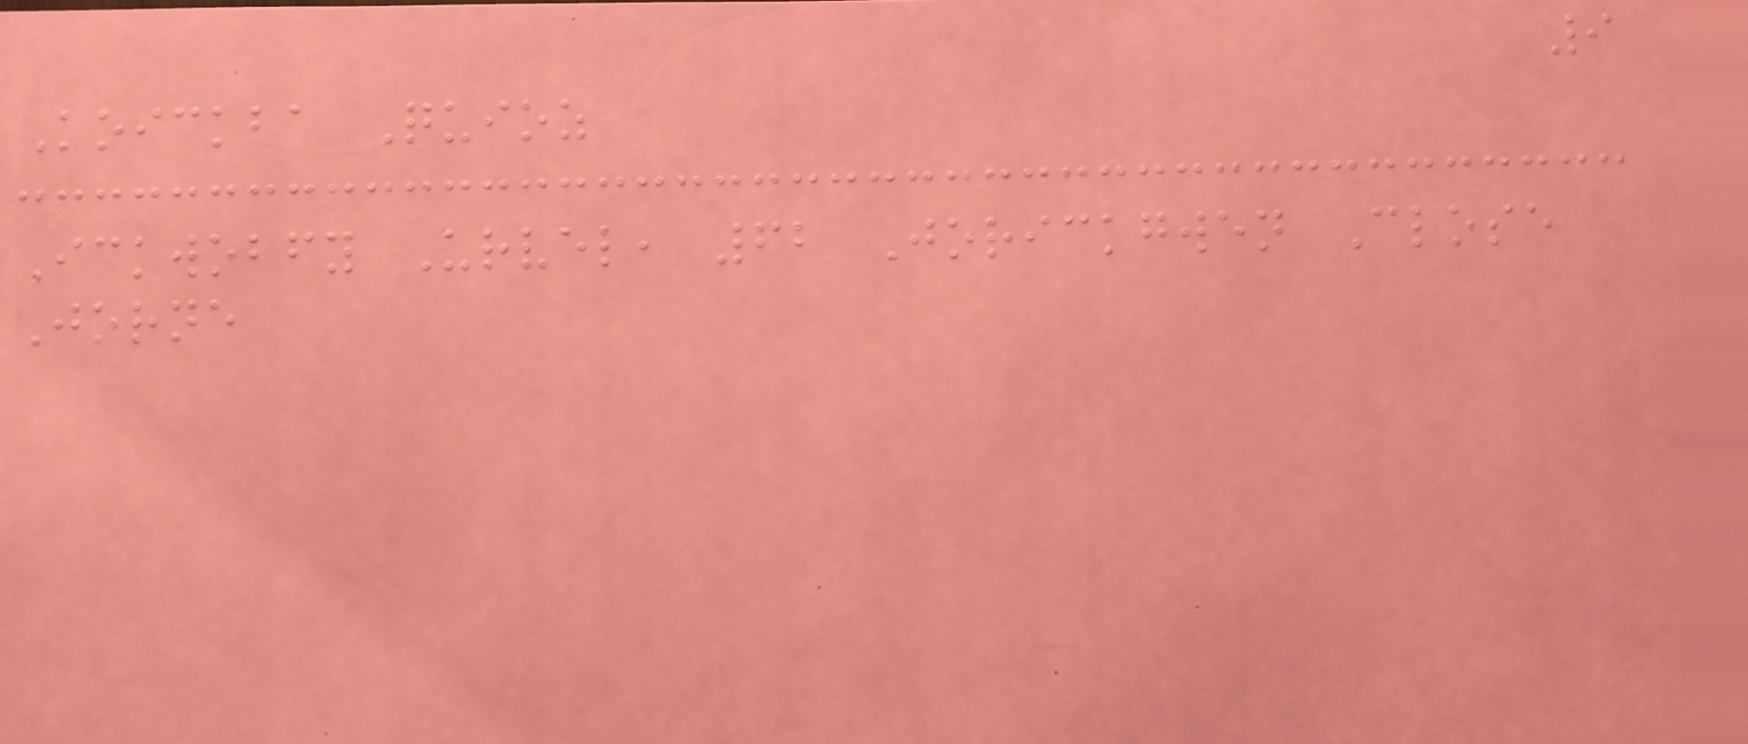9
Koickba Quioz
Ickwobfy Urvel, 62 Jorickgwen Close
Jorne
